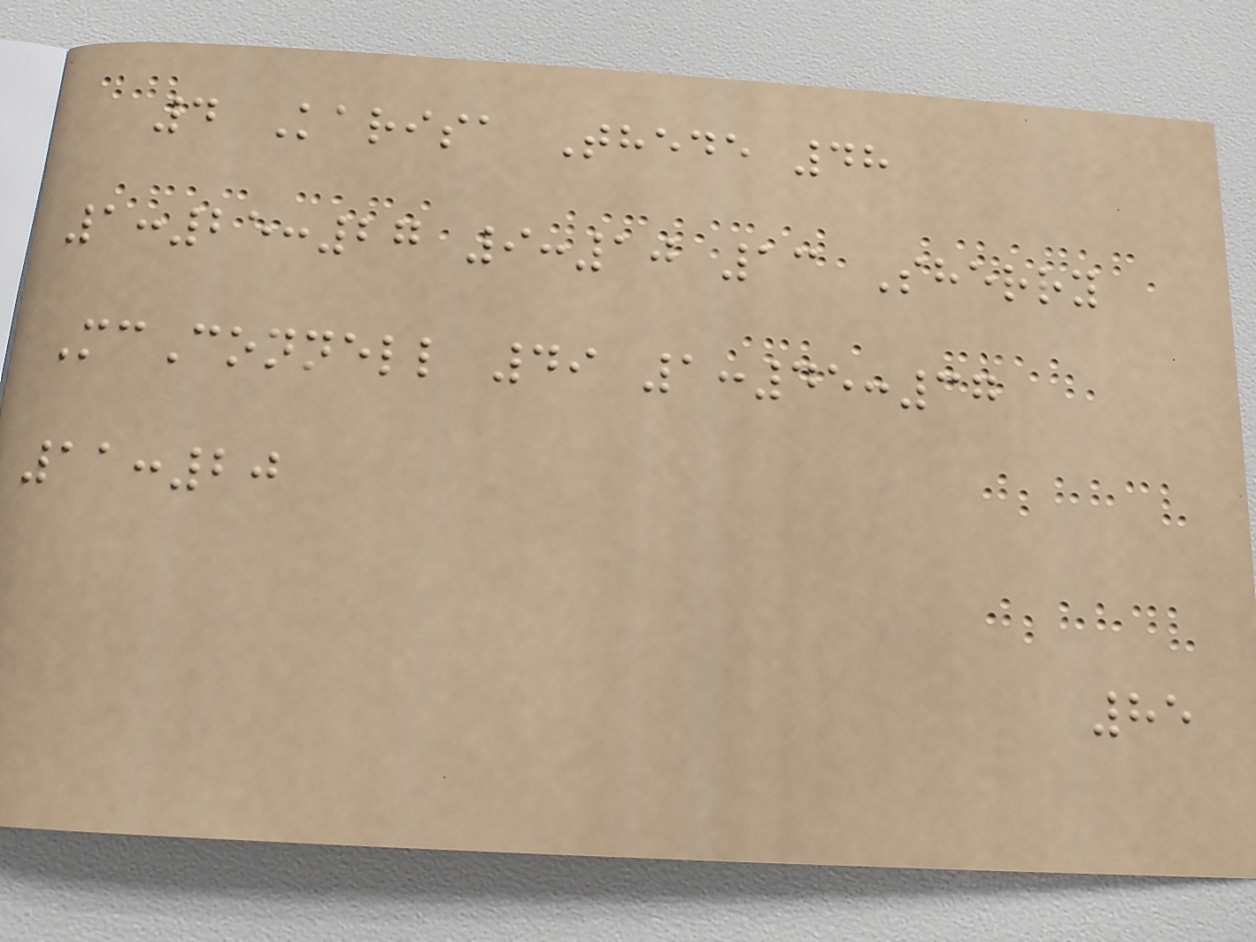4 Karisa Thede 48
1:25:27 9:10 13 Sherry
McConnell 49 1:45:37
11:20
85
